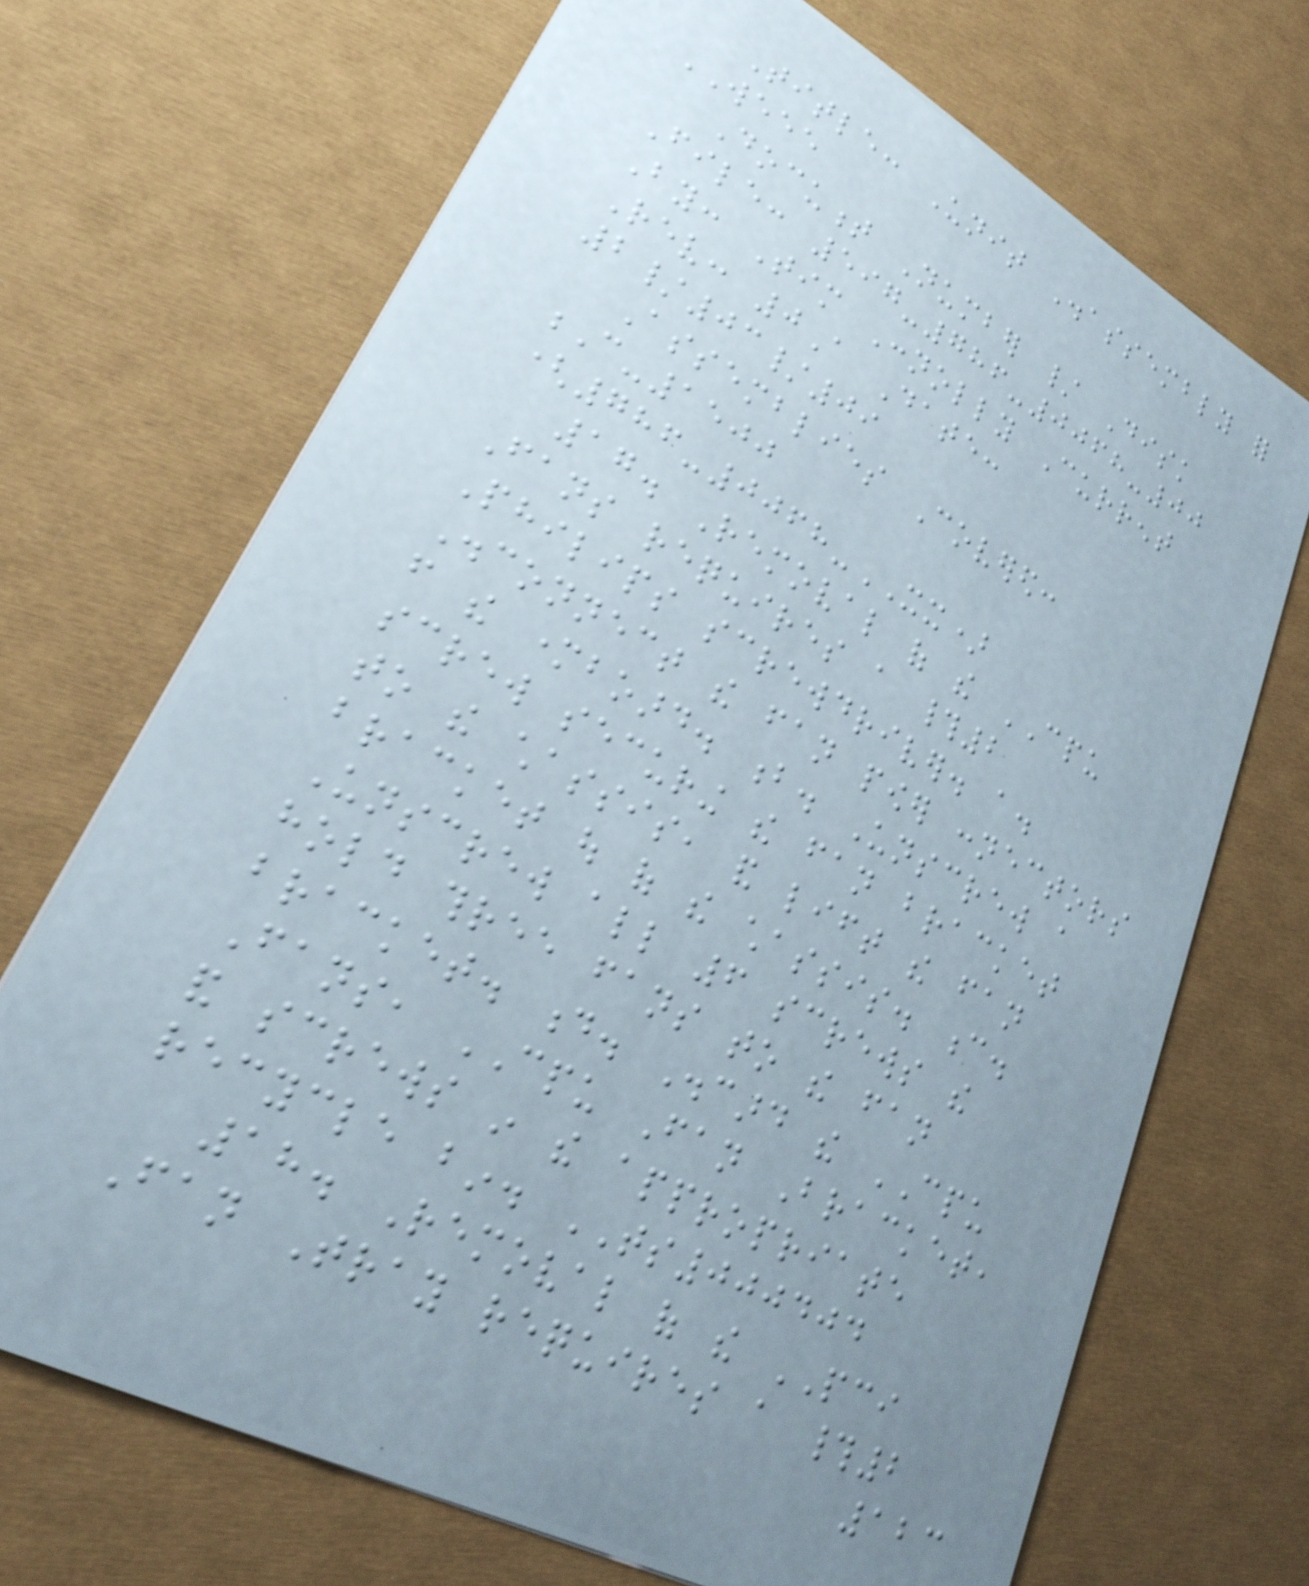Title: Unit Disassembly for
WEEE
Document Number / Disk
File: 597-786-0068-00
By: Tim Connolly Current
Rev: 0A Date:
2/03/09
Assemblies Covered:
C-1500
(786-0068-XX)
17. Removal of the CPU
Fans requires a #2
Philips screwdriver. a.
Disconnect the fan power connectors
from the motherboard. b. Unscrew a
screw securing the fan bracket
to the chassis, and lift the fan
bracket out of the chassis. c.
Unscrew all 6 screws the
hold three fans to the fan
bracket. d. Discard the CPU
Fans, CPU Fan Bracket,
and screws in the appropriate
recycle bin. TS000404
18. Removal of the PCI
Fan Tray requires a #2
123
